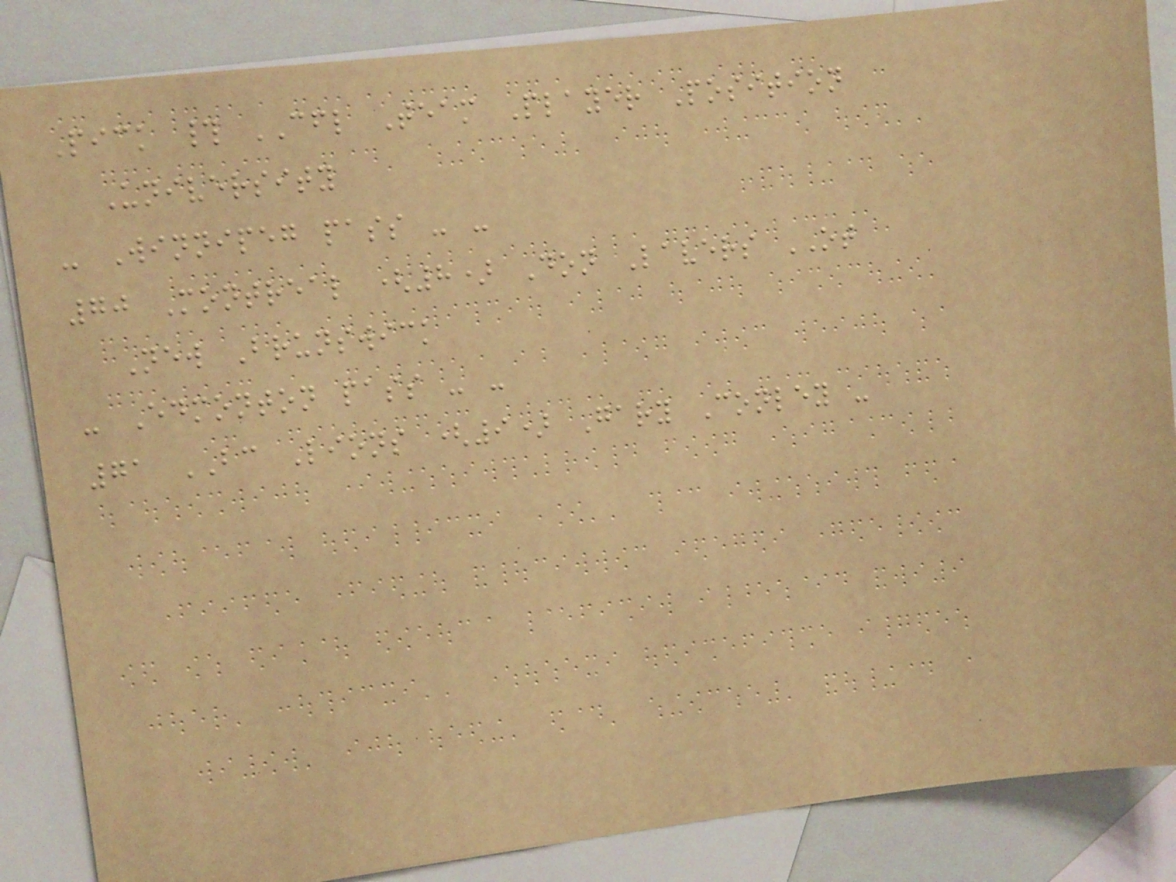Pick # CFL Team Player Position
University
- Winnipeg pass - -
70 Montreal (8) Don Lavers OT
New Brunswick
- Edmonton pass - -
71 BC Lions (9) Gary Conley -
